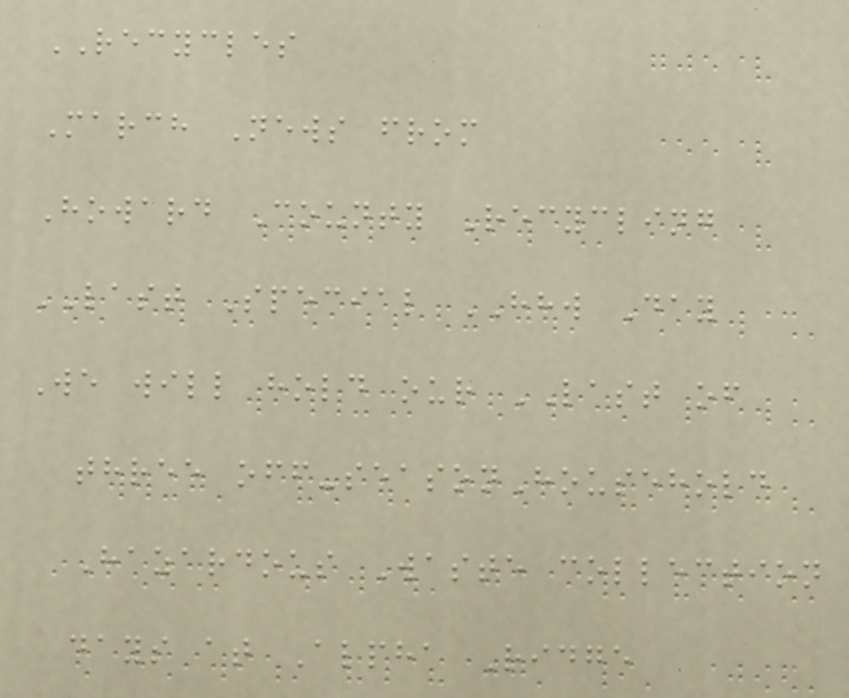RECYCLES
March News from
Howard County Recycling
LAST Special HHW Day
We will hold our LAST of
three off-seasonHousehold
Hazardous Waste collection
days at Alpha Ridge
